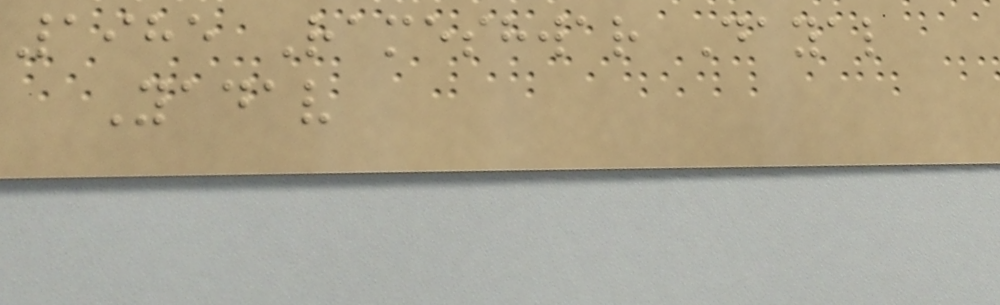1985 Rameshwar Dayal
Yadav
